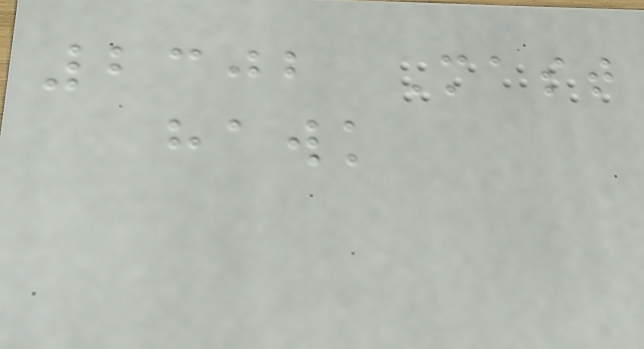2302 Mast
hawk
